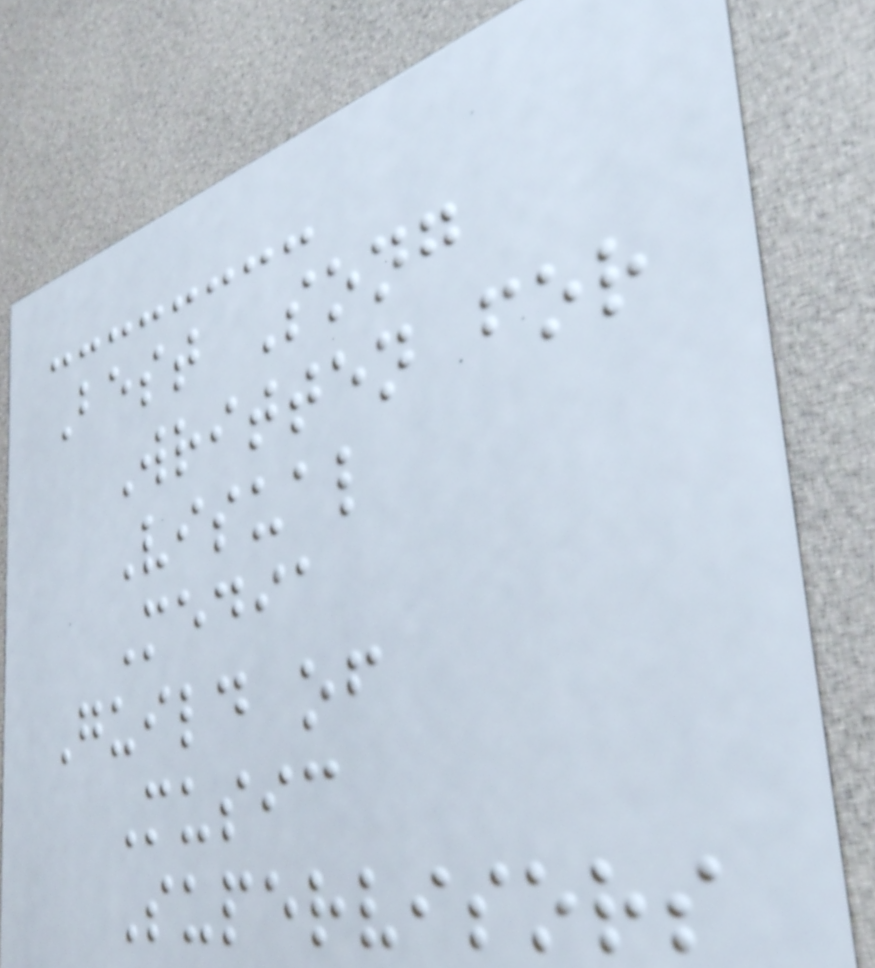Best Song
Written for
Visual
Media
Guild of
Music
Supervisors
